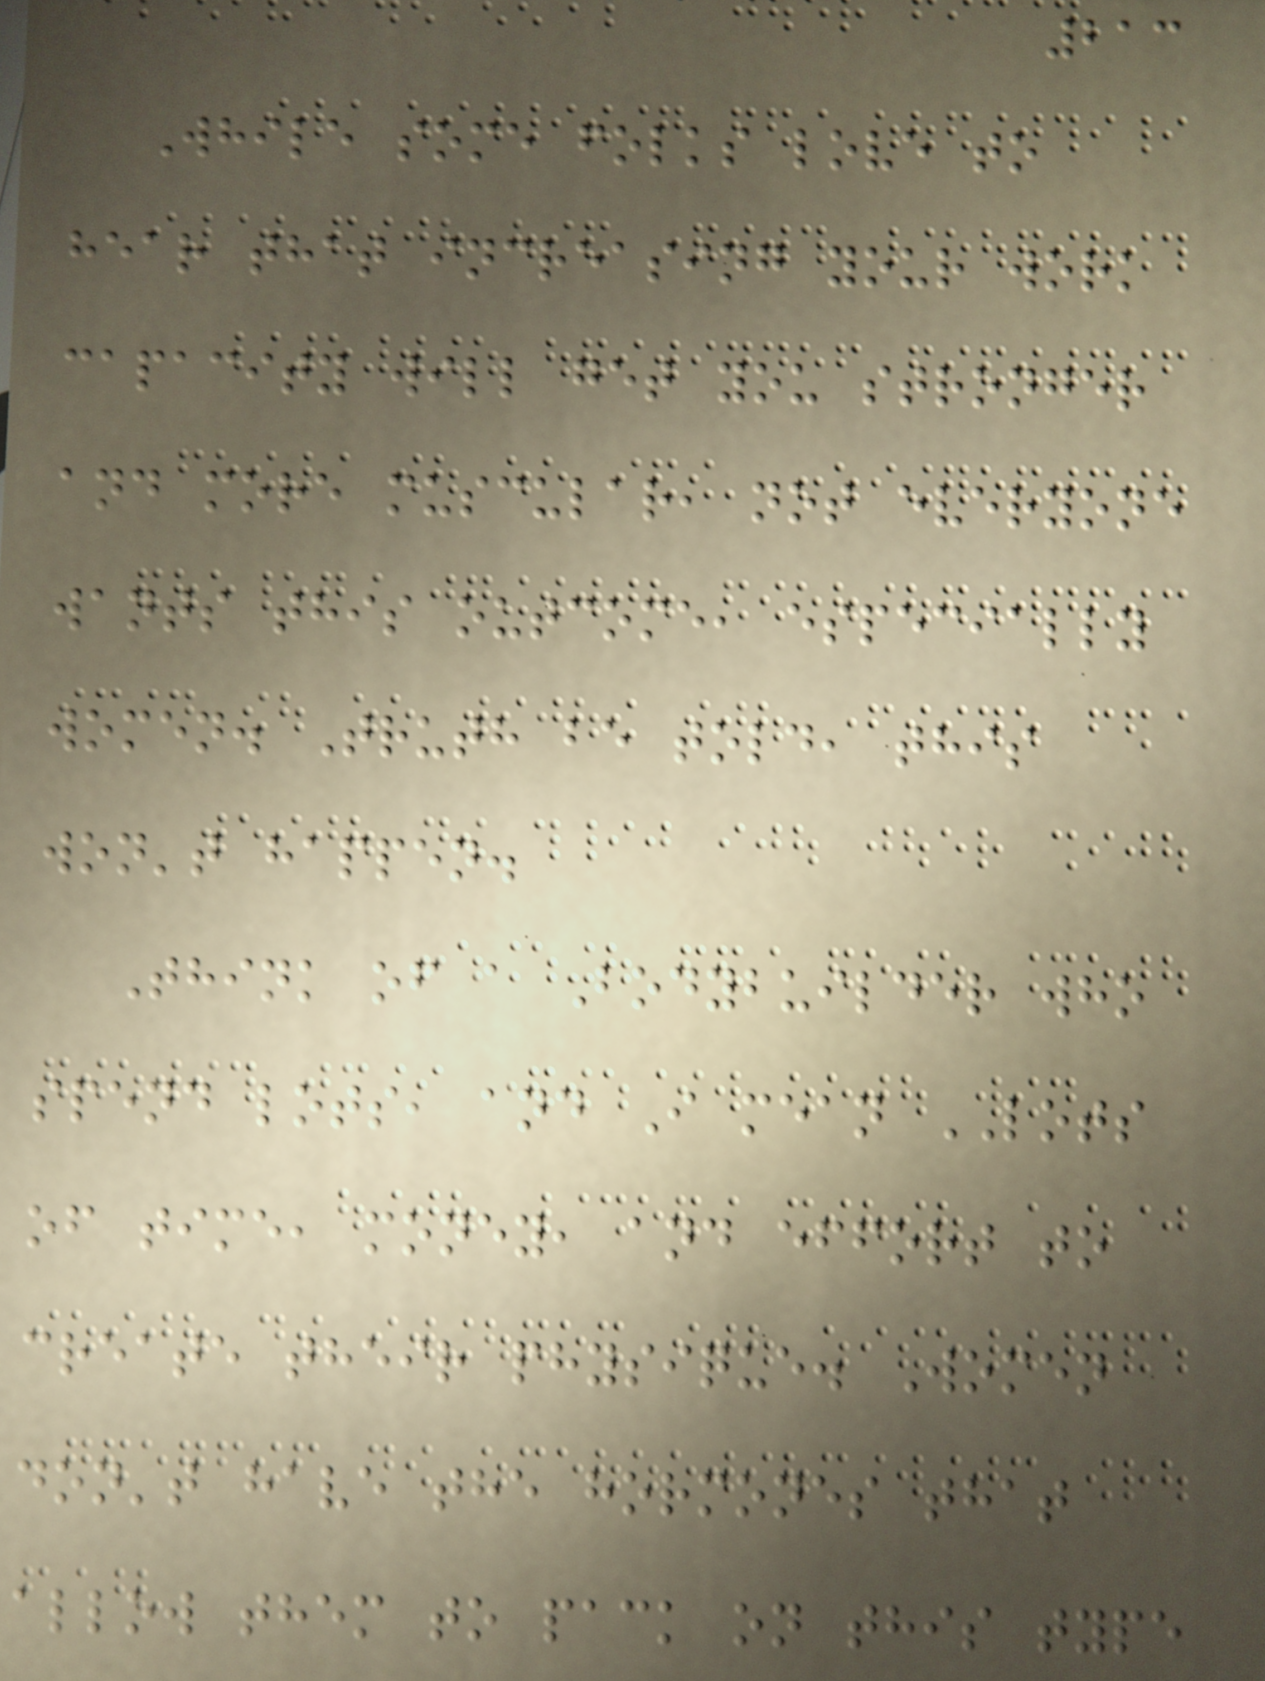213
While some folks love to
hear that increasing your work
capacity will get you stronger
and more muscular, not everyone
wants this outcome, especially
women. Truth be told, this
won't happen.
Think of a Bodybuilder who
spend lots, and I mean LOTS
of time, money, and effort to
create their physique. Women
don't have the hormones that
allow them to pack on this type
